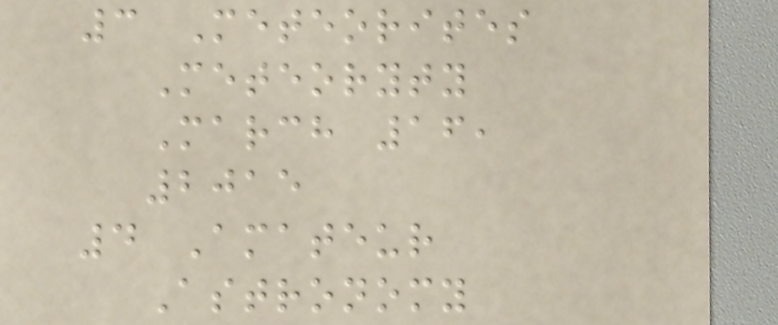3 Meteorites
Meteoryty
March 16,
2015
4 Amateur
Astronomy
